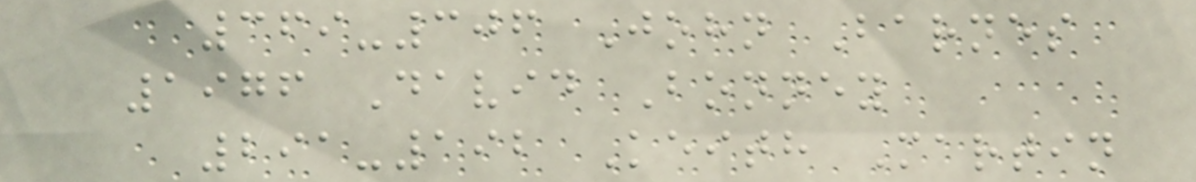369-306 John Barnes
1976 David Bonney
291-192 Keith Martin
